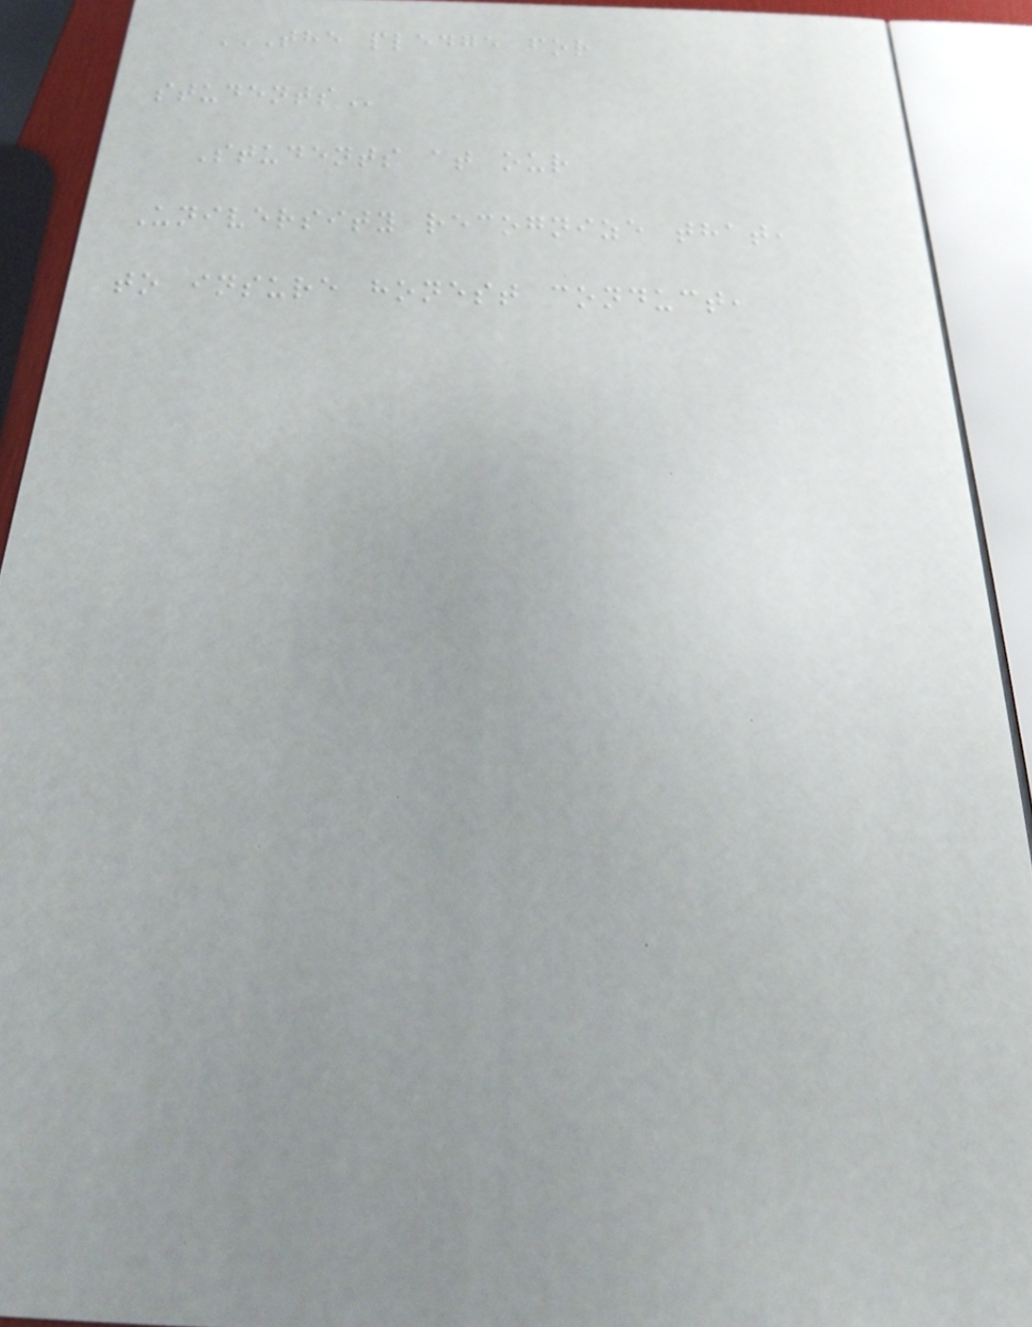THE PLEDGE FOR
STUDENTS
Students at our
University recognize that,
to insure honest conduct,
